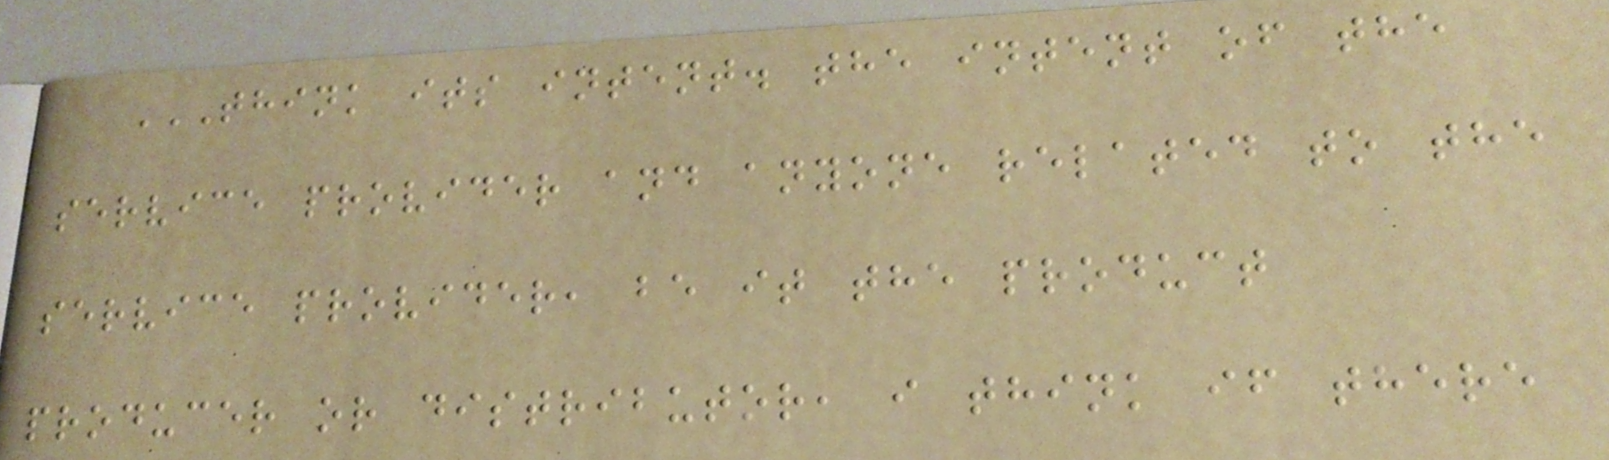THINK ITS INTENT. THE INTENT OF THE
SERVICE PROVIDER AND ANYONE RELATED TO THE
SERVICE PROVIDER, BE IT THE PRODUCT
PRODUCER OR DISTRIBUTOR, I THINK IF THERE
